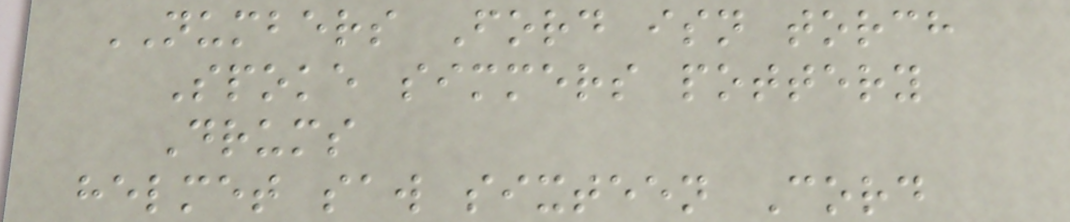NUMBERS Ford isn torch
Spoke simmers pottery
Drums
helmet saw sixteen Cord
